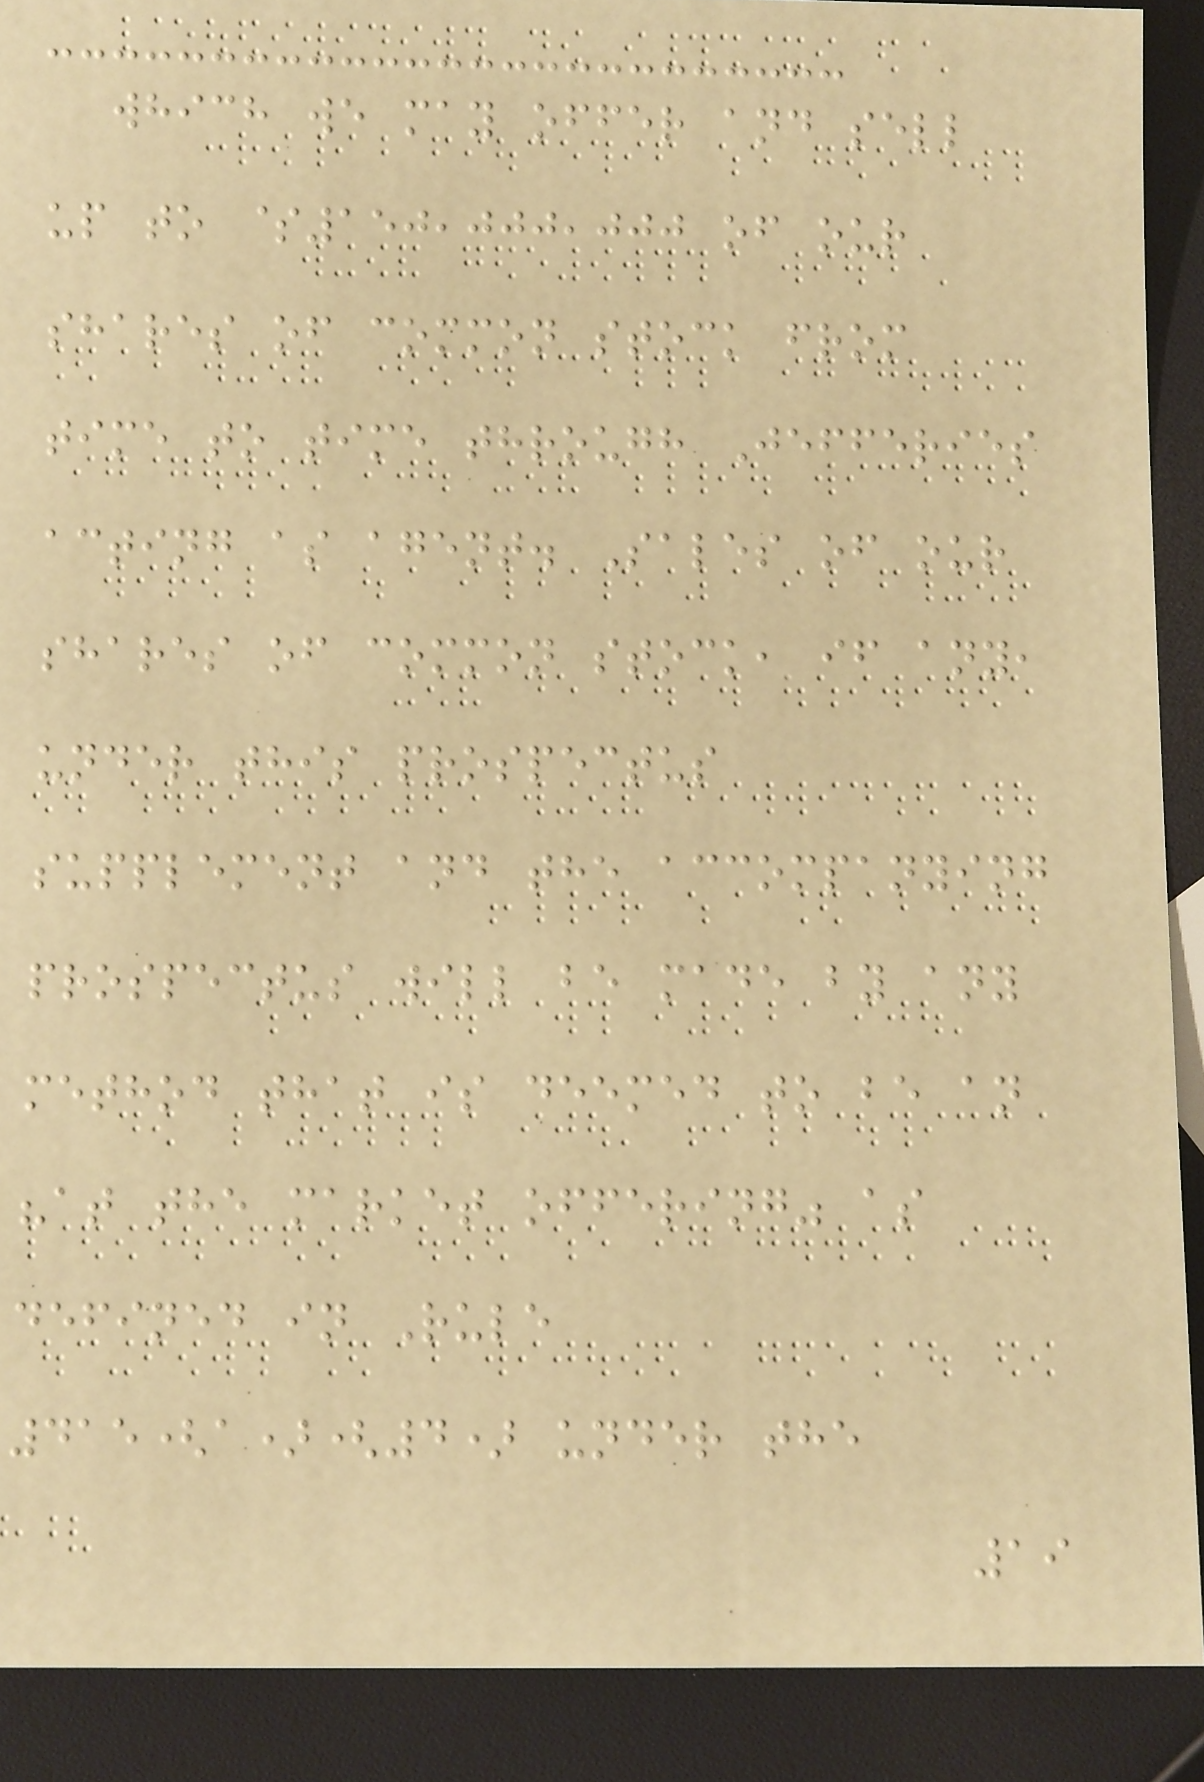which we may offer and sell
up to $150,000,000 of our
shares of common stock from
time to time through Jefferies
acting as agent. Sales of our
shares of common stock, if any,
under this prospectus
supplement and the accompanying
prospectus will be made by any
method that is deemed to be an
"at the market offering" as
defined in Rule
415(a)(4) under the
19
